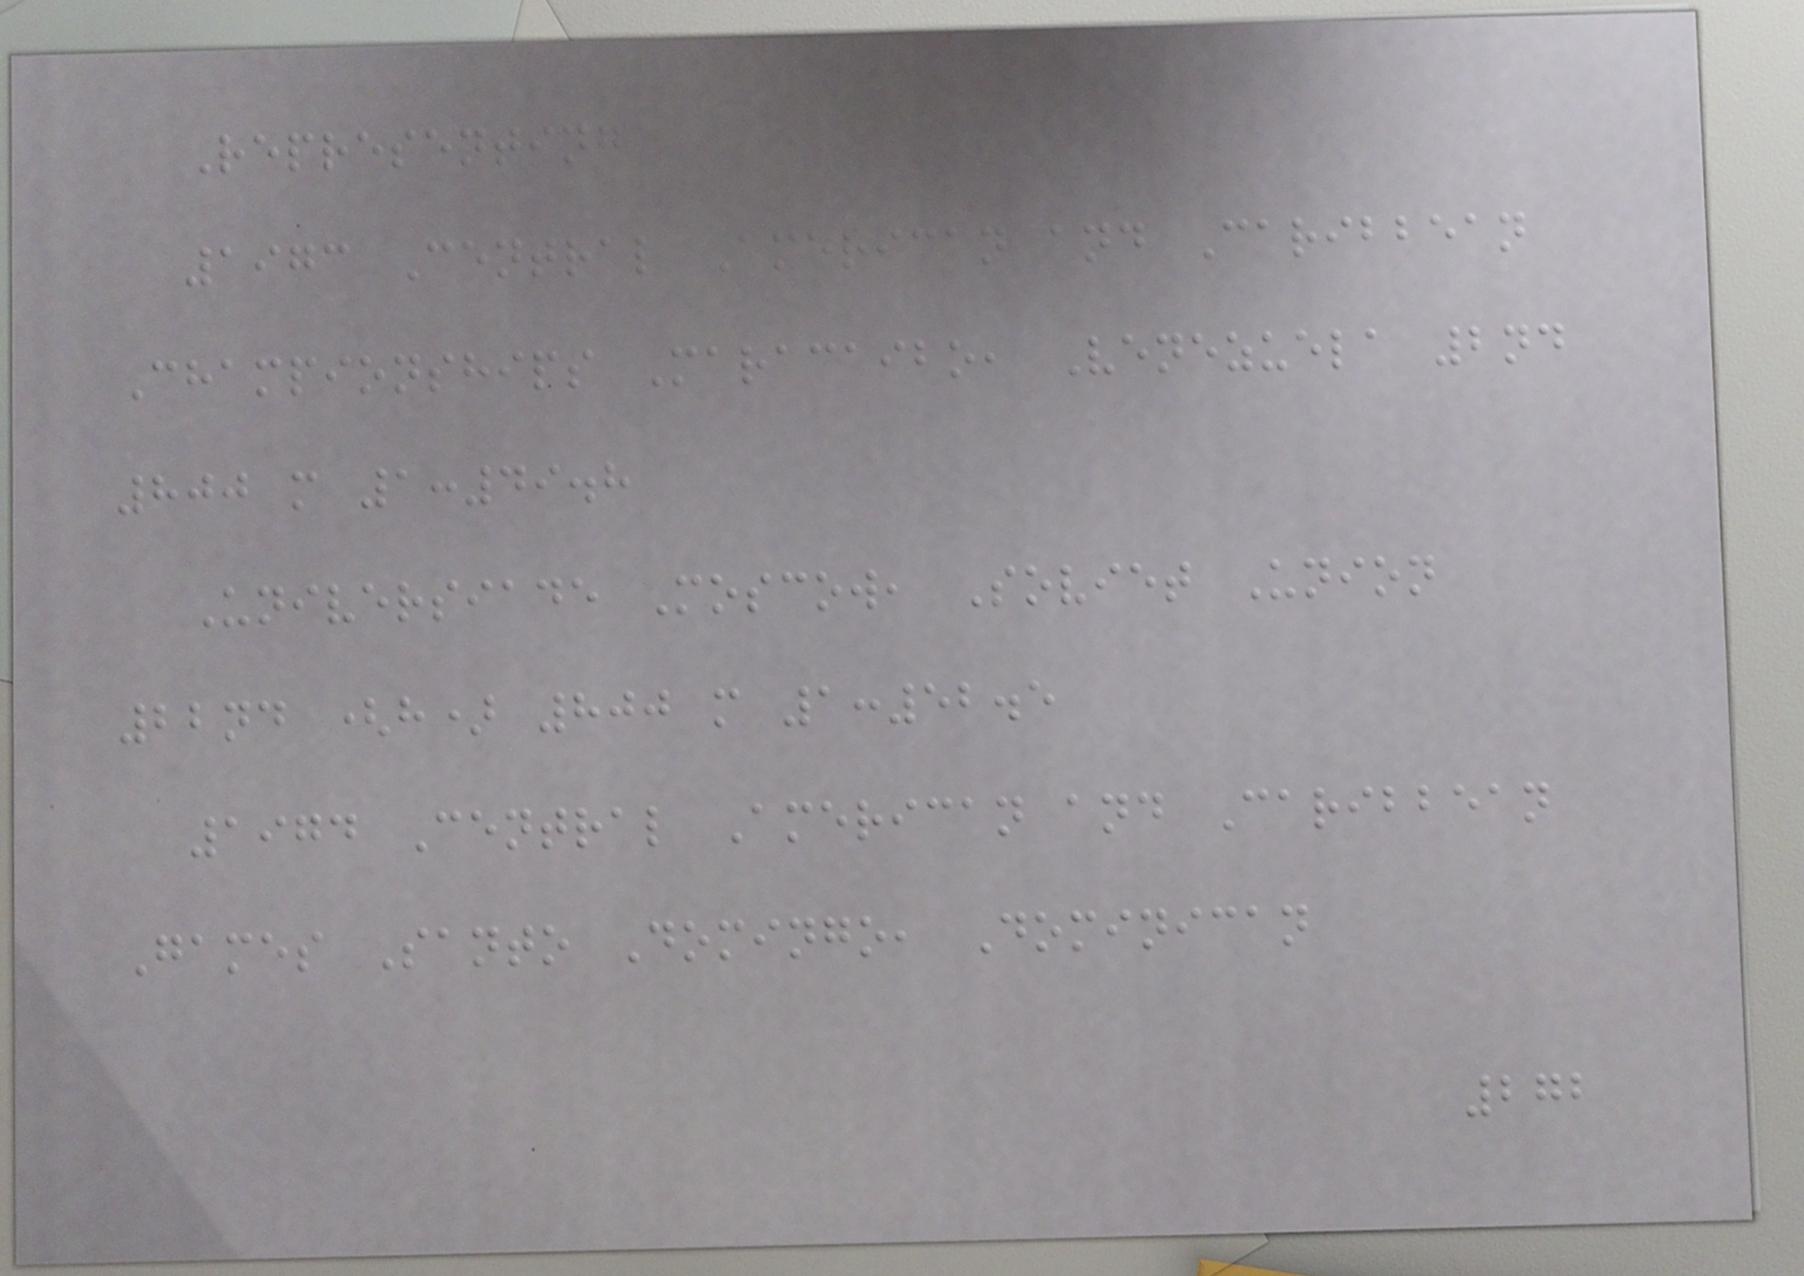Representing
1973 Central American and Caribbean
Championships Maracaibo, Venezuela 2nd
800 m 1:49.8
Universiade Moscow, Soviet Union
22nd (h) 800 m 1:52.5
1974 Central American and Caribbean
Games Santo Domingo, Dominican
272
